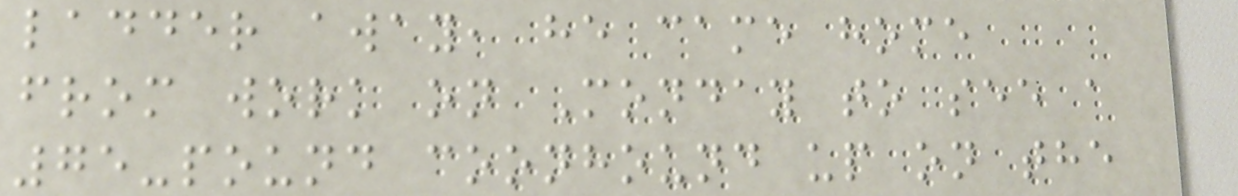ladder away, he came home
from work on Monday to see a
75-pound coonhound up on the
